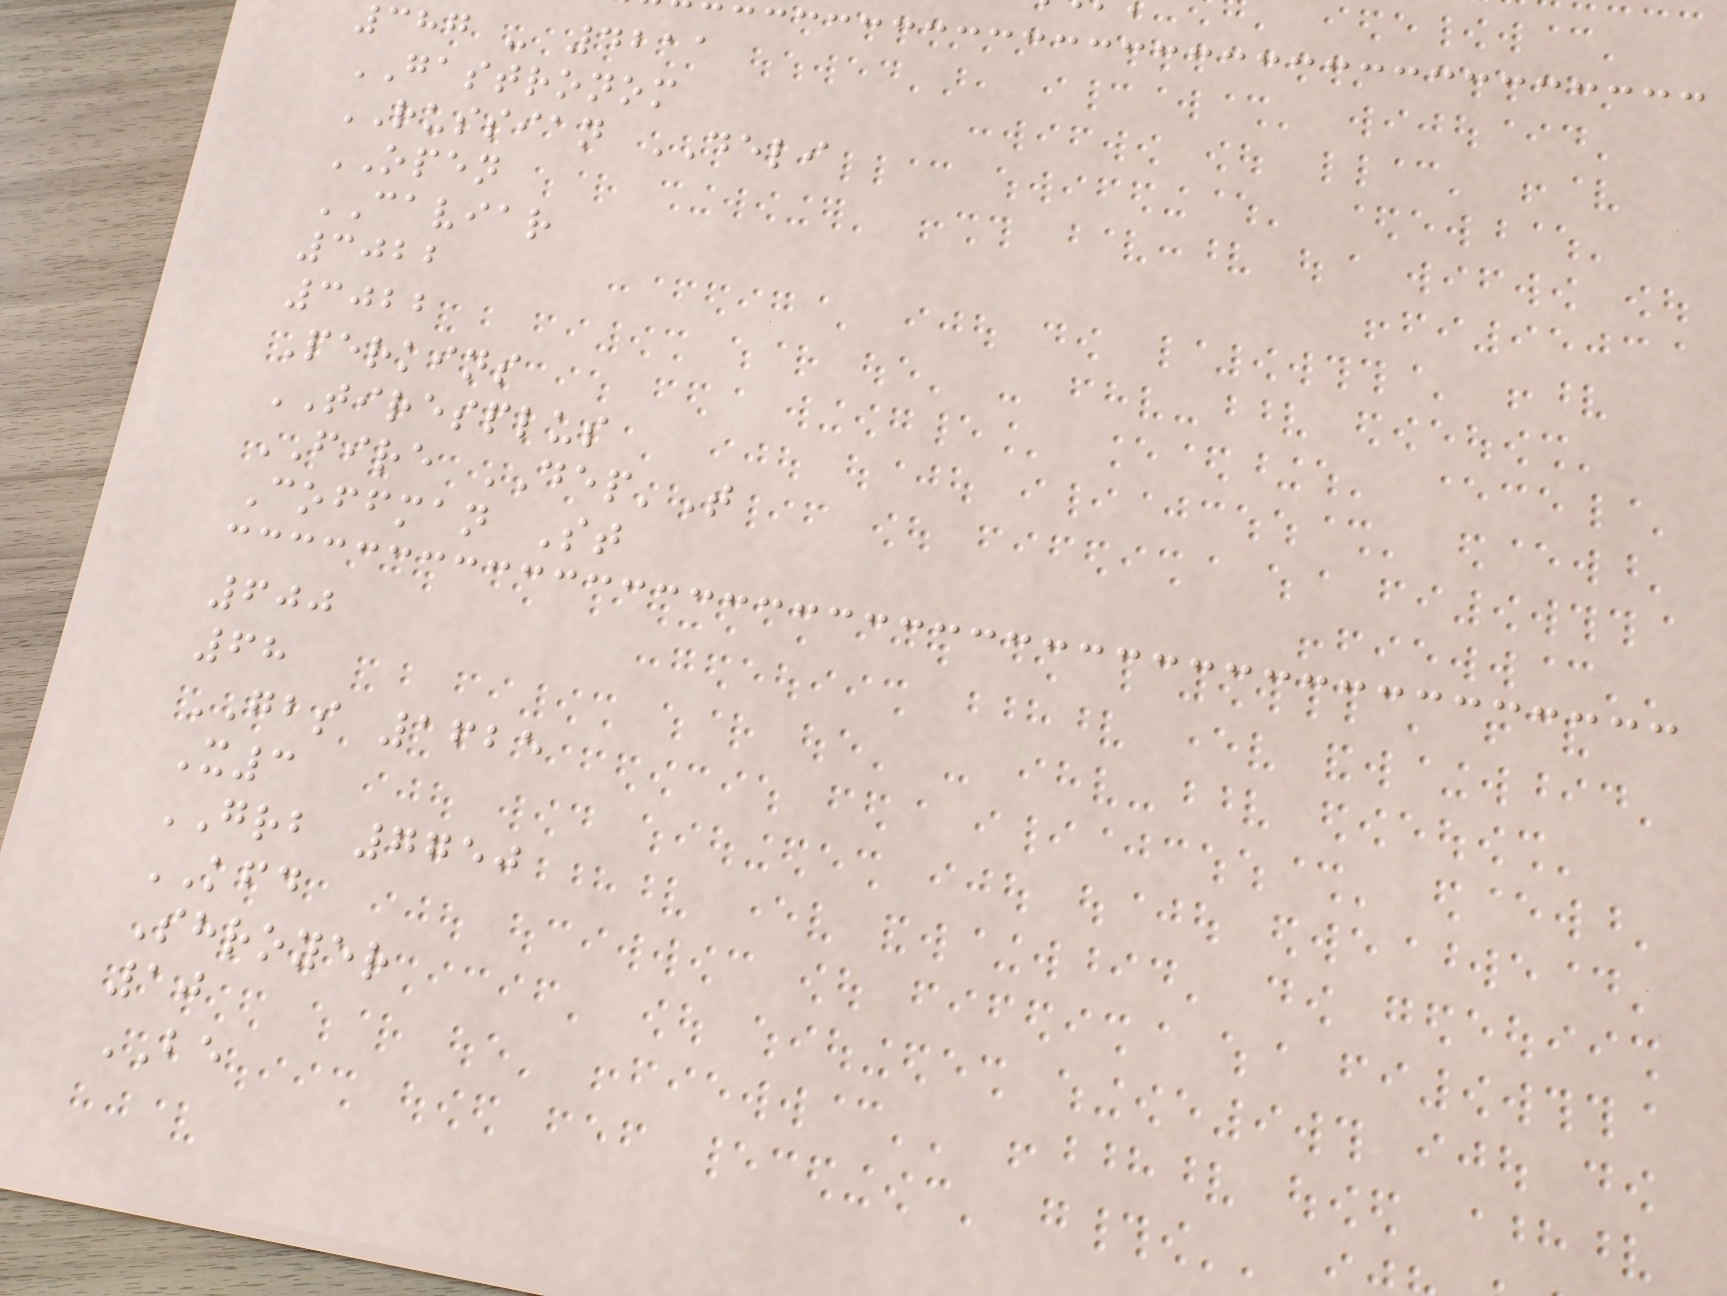387 - 4211
GASTRONOM
RUSSIAN DELI
OPEN
CAVIAR
3022
3022
Perkins
TIRESPLUS
FIRE DEP'T
Coffman St
600
68
GBS 1625
X3
GRB 7750
KFD
Shroyer
10
BE
